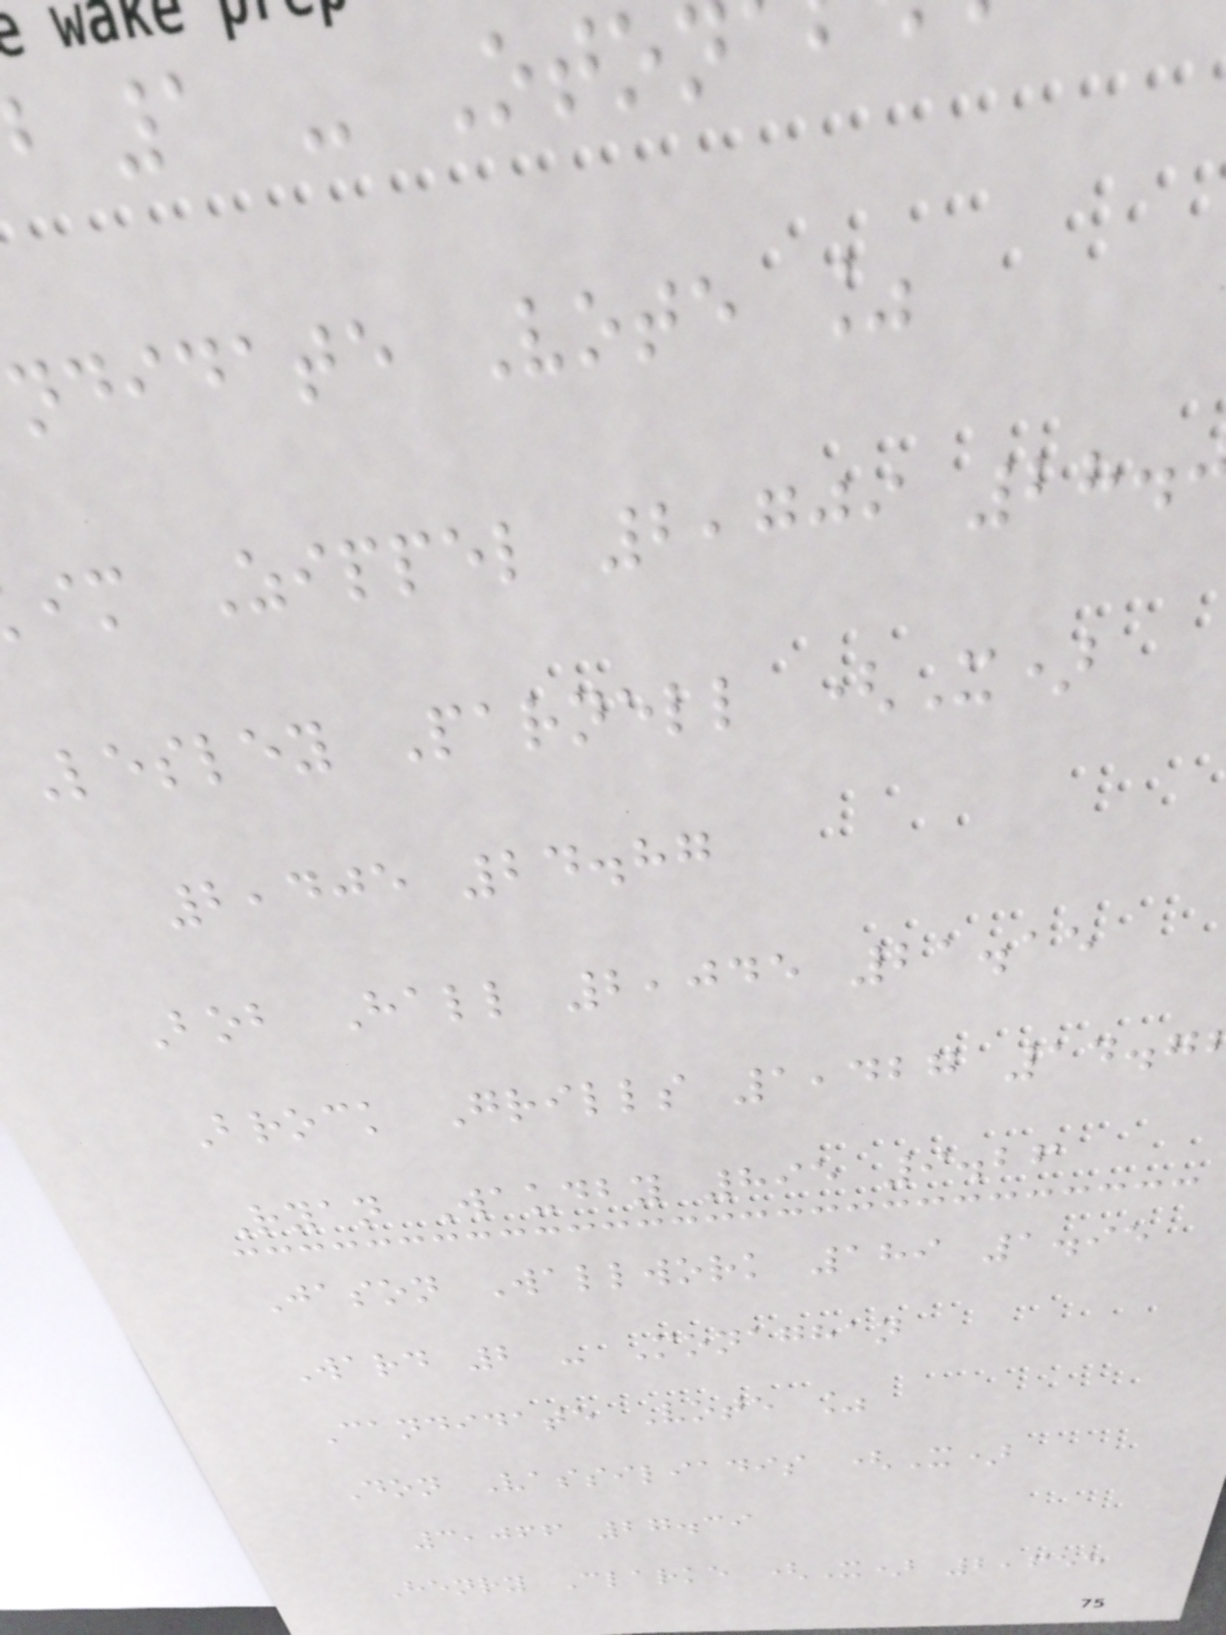1 - Oton
ndidate Vote %
im Zippel 2,709 28.
Lesley Parnell (X)
2,405 24.87
Bob Hall 2,045 21.15
Brock Grills 1,427 14.7
Ryan Waudby 895 9.26
Jason Wallwork 189 1.95
Ward 2 - Monaghan
Candidate Vote %
Don Vassiliadis (X)
3,066 27.39
Henry Clarke (X) 2,655
